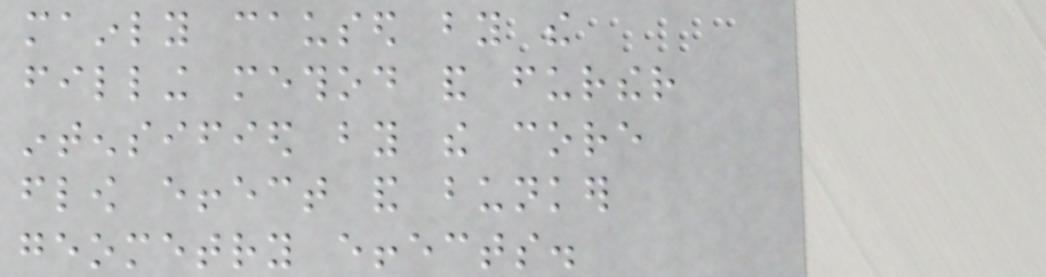mainly caused by the
filling method and further
intensified by the core
flow effect and bunker
geometry effects.
